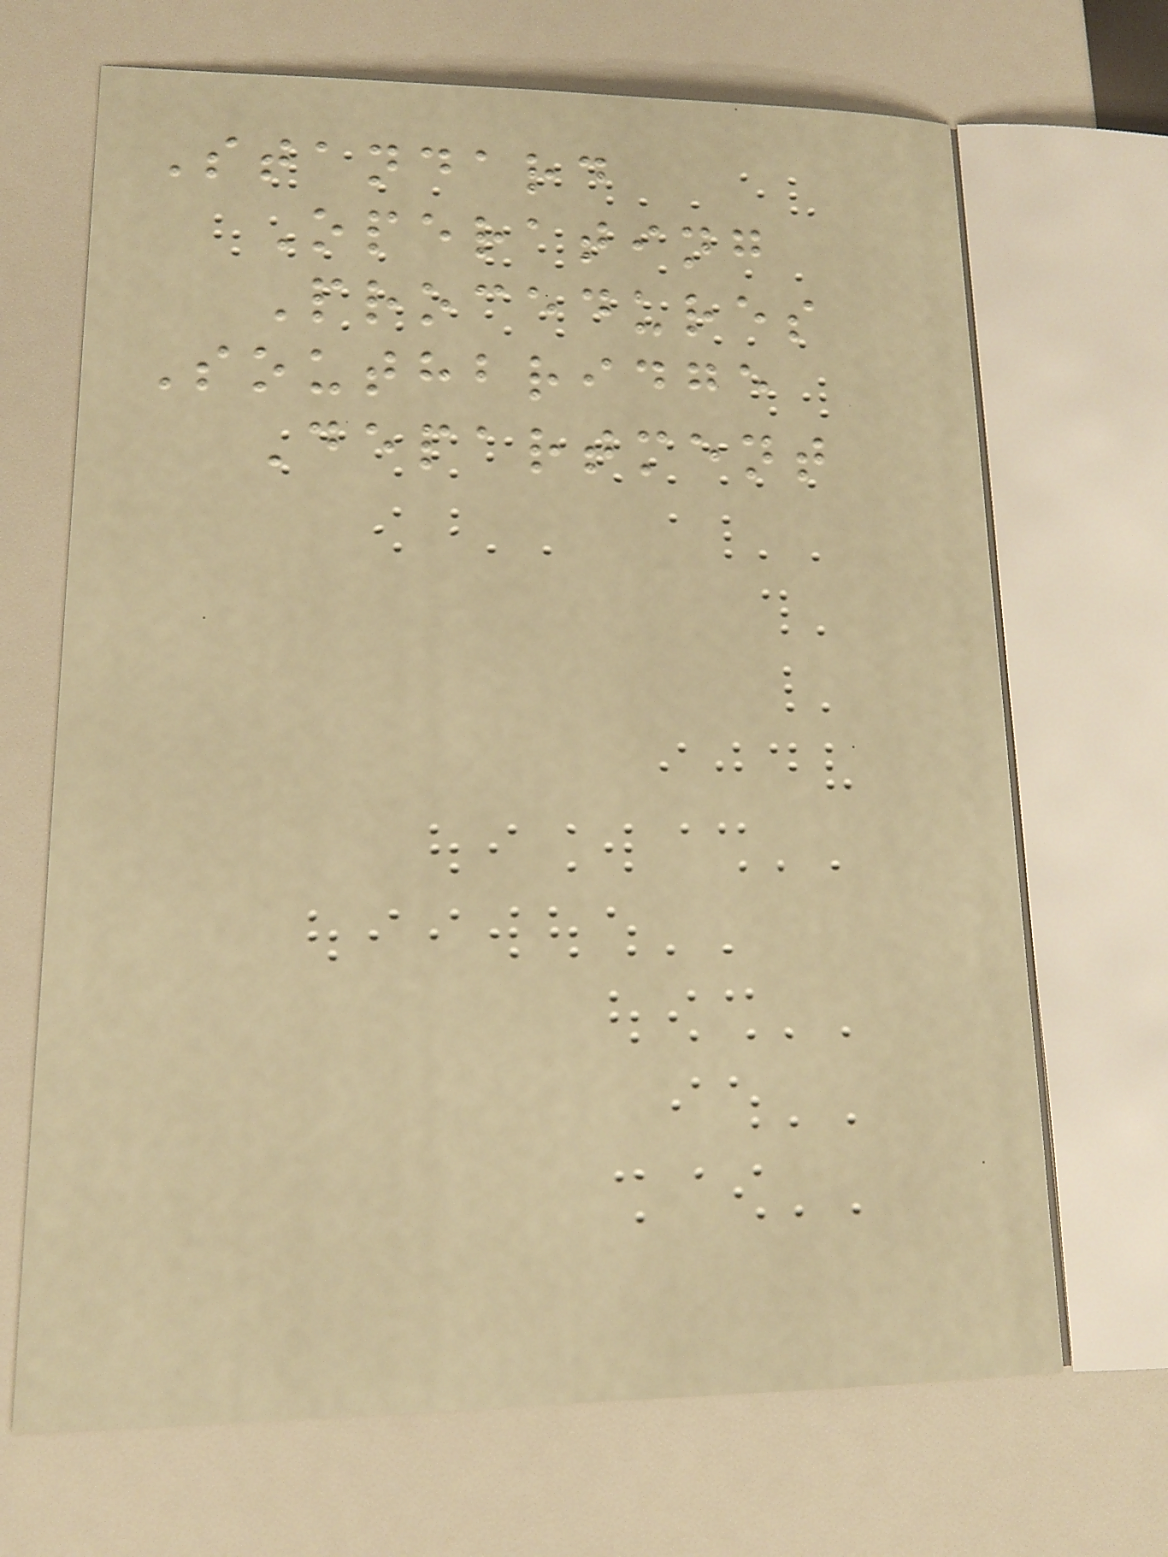Standard
Operating
Procedures
Southbridge
Department
